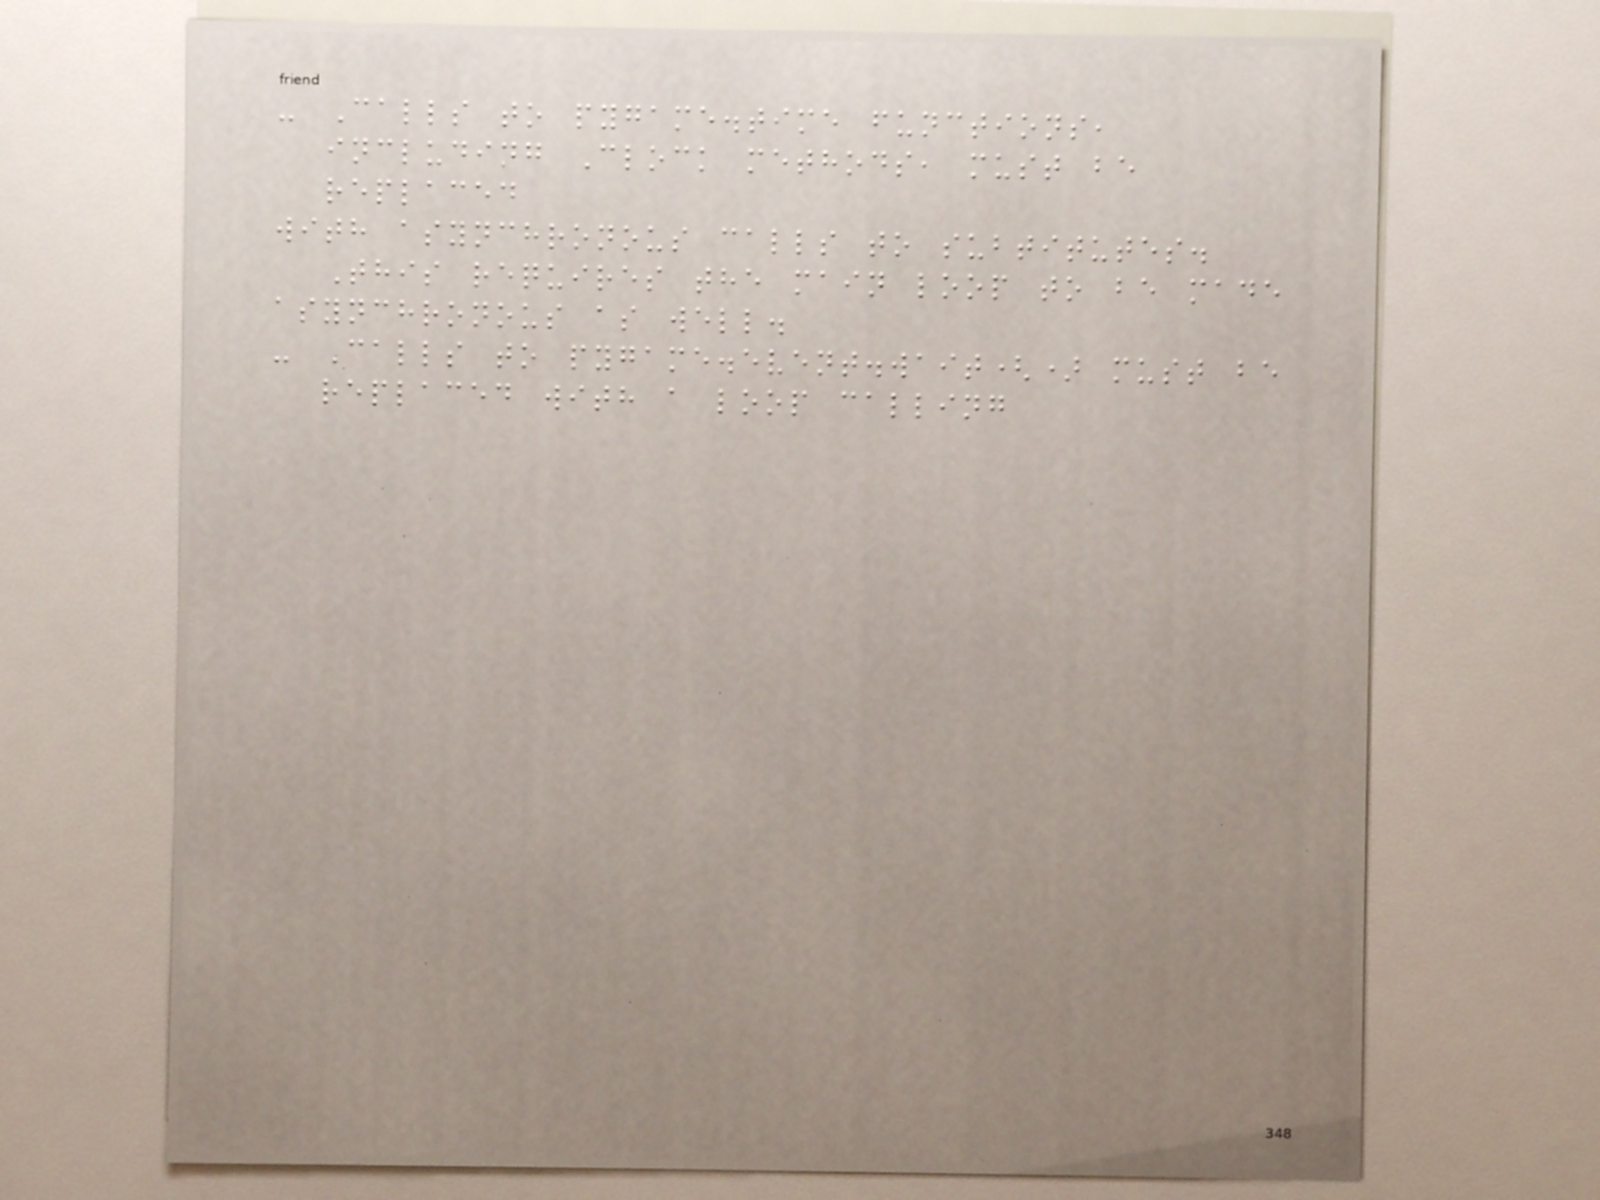- Calls to pygame.time functions,
including Clock methods, must be
replaced
with asynchronous calls to subtitutes.
This requires the main loop to be made
asynchronous as well.
- Calls to pygame.event.wait() must be
replaced with a loop calling
